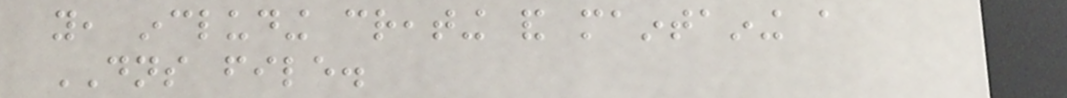you, including creating and maintaining a
DNS file.
